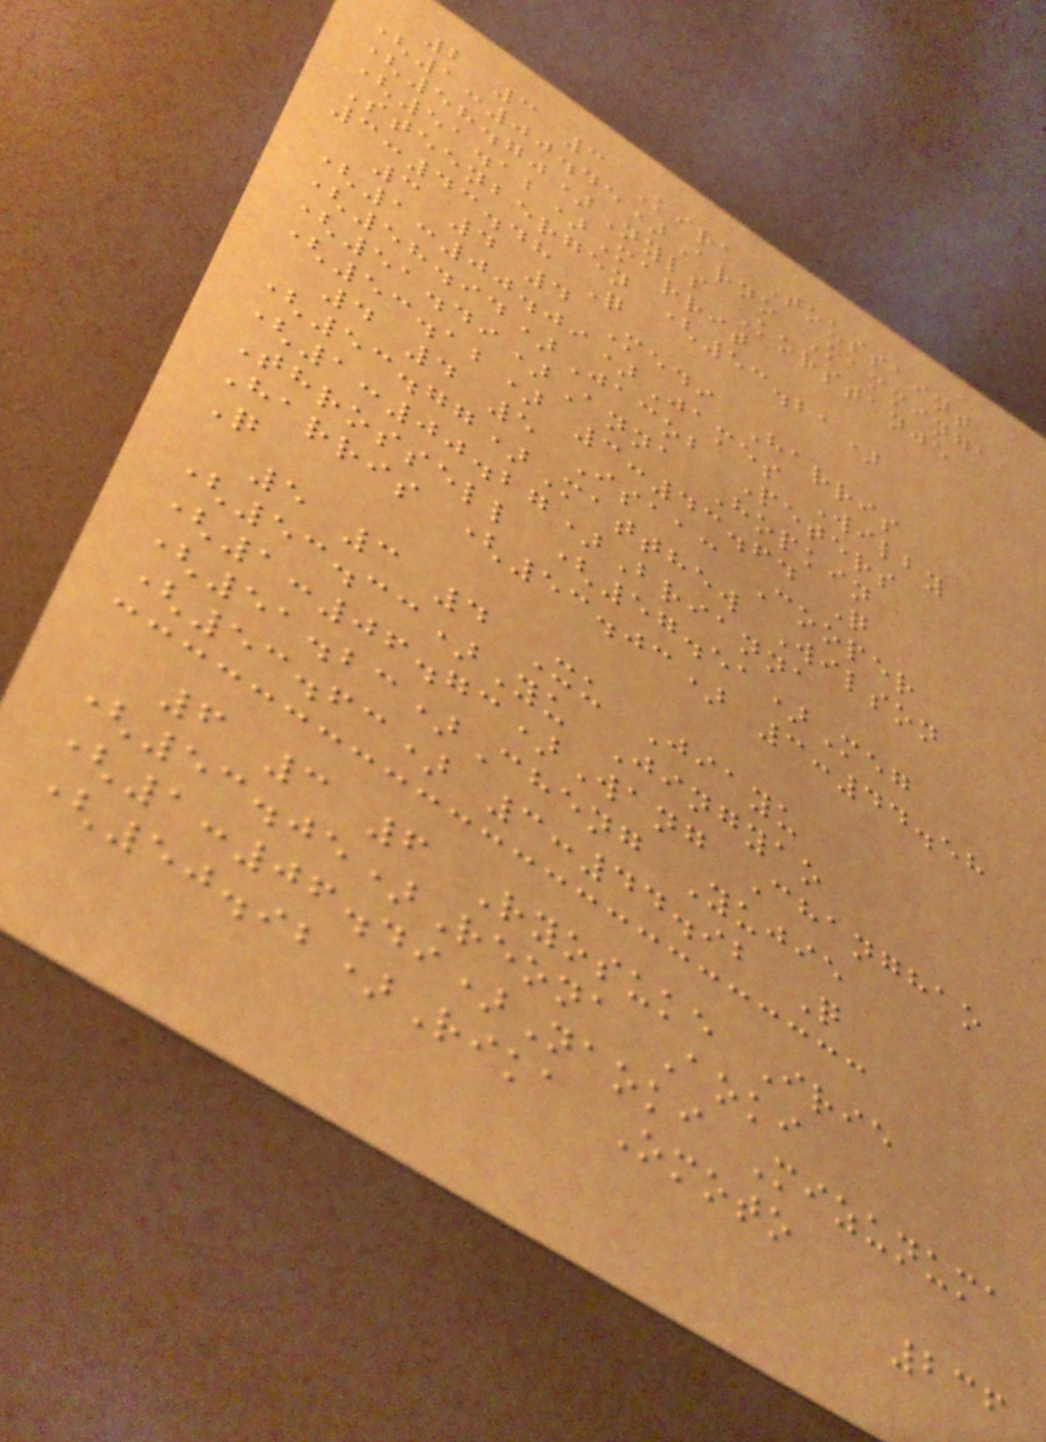2 3 3 Kira Toussaint
(1:00.45)Arno Kamminga
(58.70)Nyls Korstanje
(51.12)Marrit
Steenbergen (53.21)
3:43.48 Q
3 4 4 Medi Harris
(1:00.09)James Wilby
(58.94)Jacob Peters
(51.49)Anna Hopkin
(53.12) 3:43.64 Q
4 4 5 Isaac Cooper
(53.77)Matthew Wilson
(1:00.27)Brianna
Throssell (57.51)Meg
Harris (53.03) 3:44.58
Q
5 3 4 Xu Jiayu
(53.33)Yu Jingyao
(1:06.73)Wang Changhao
(51.23)Cheng Yujie
(53.63) 3:44.92 Q
6 3 6 Ryosuke Irie
(53.05)Reona Aoki
(1:06.49)Naoki Mizunuma
(50.92)Rika Omoto
236
